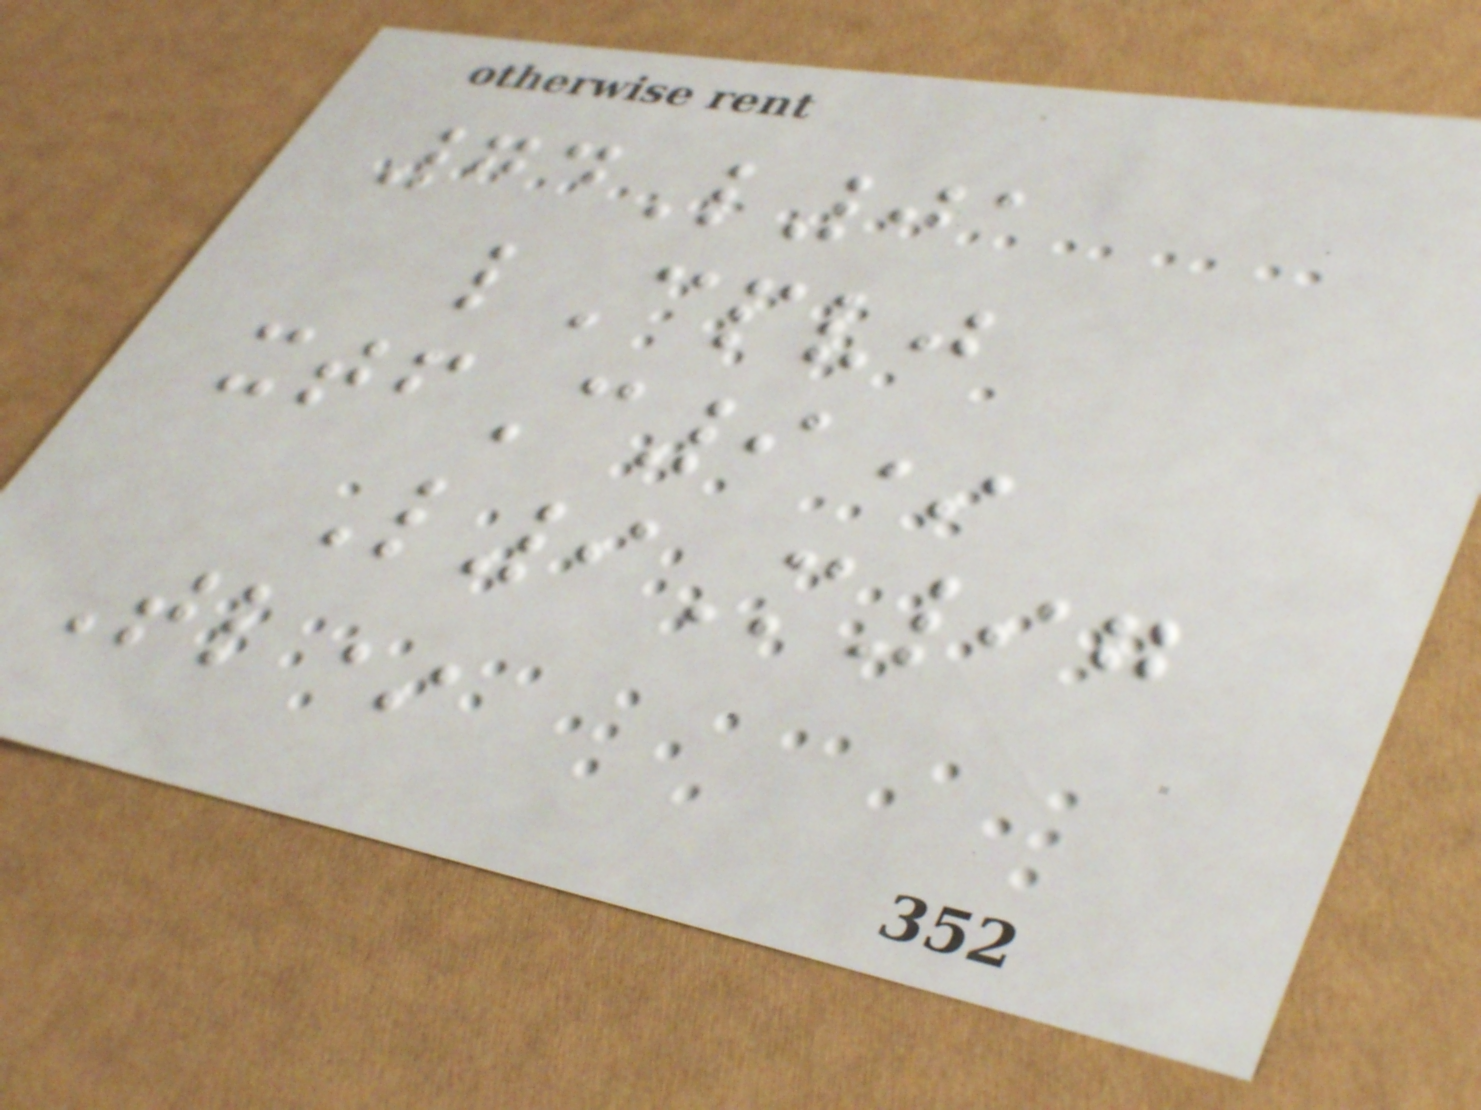74L01
lCpvj
xtfC9*
L9M97
Tl*
